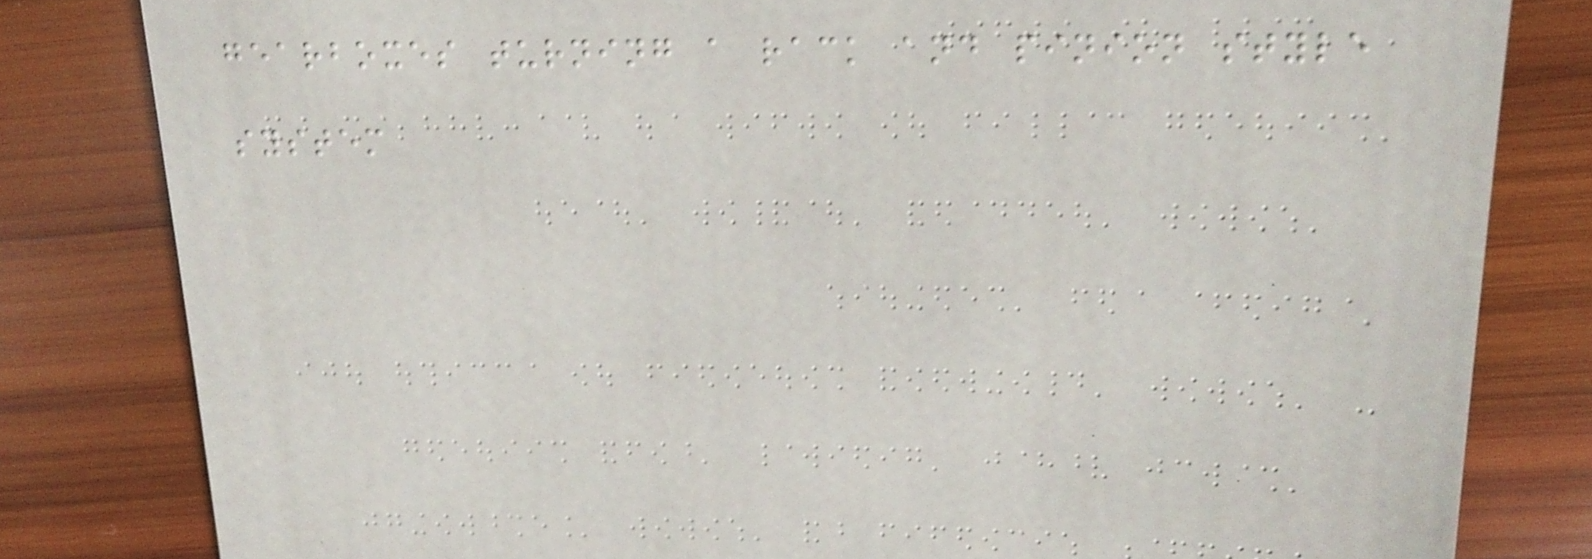gearboxes turning a rack and pinion style
system
